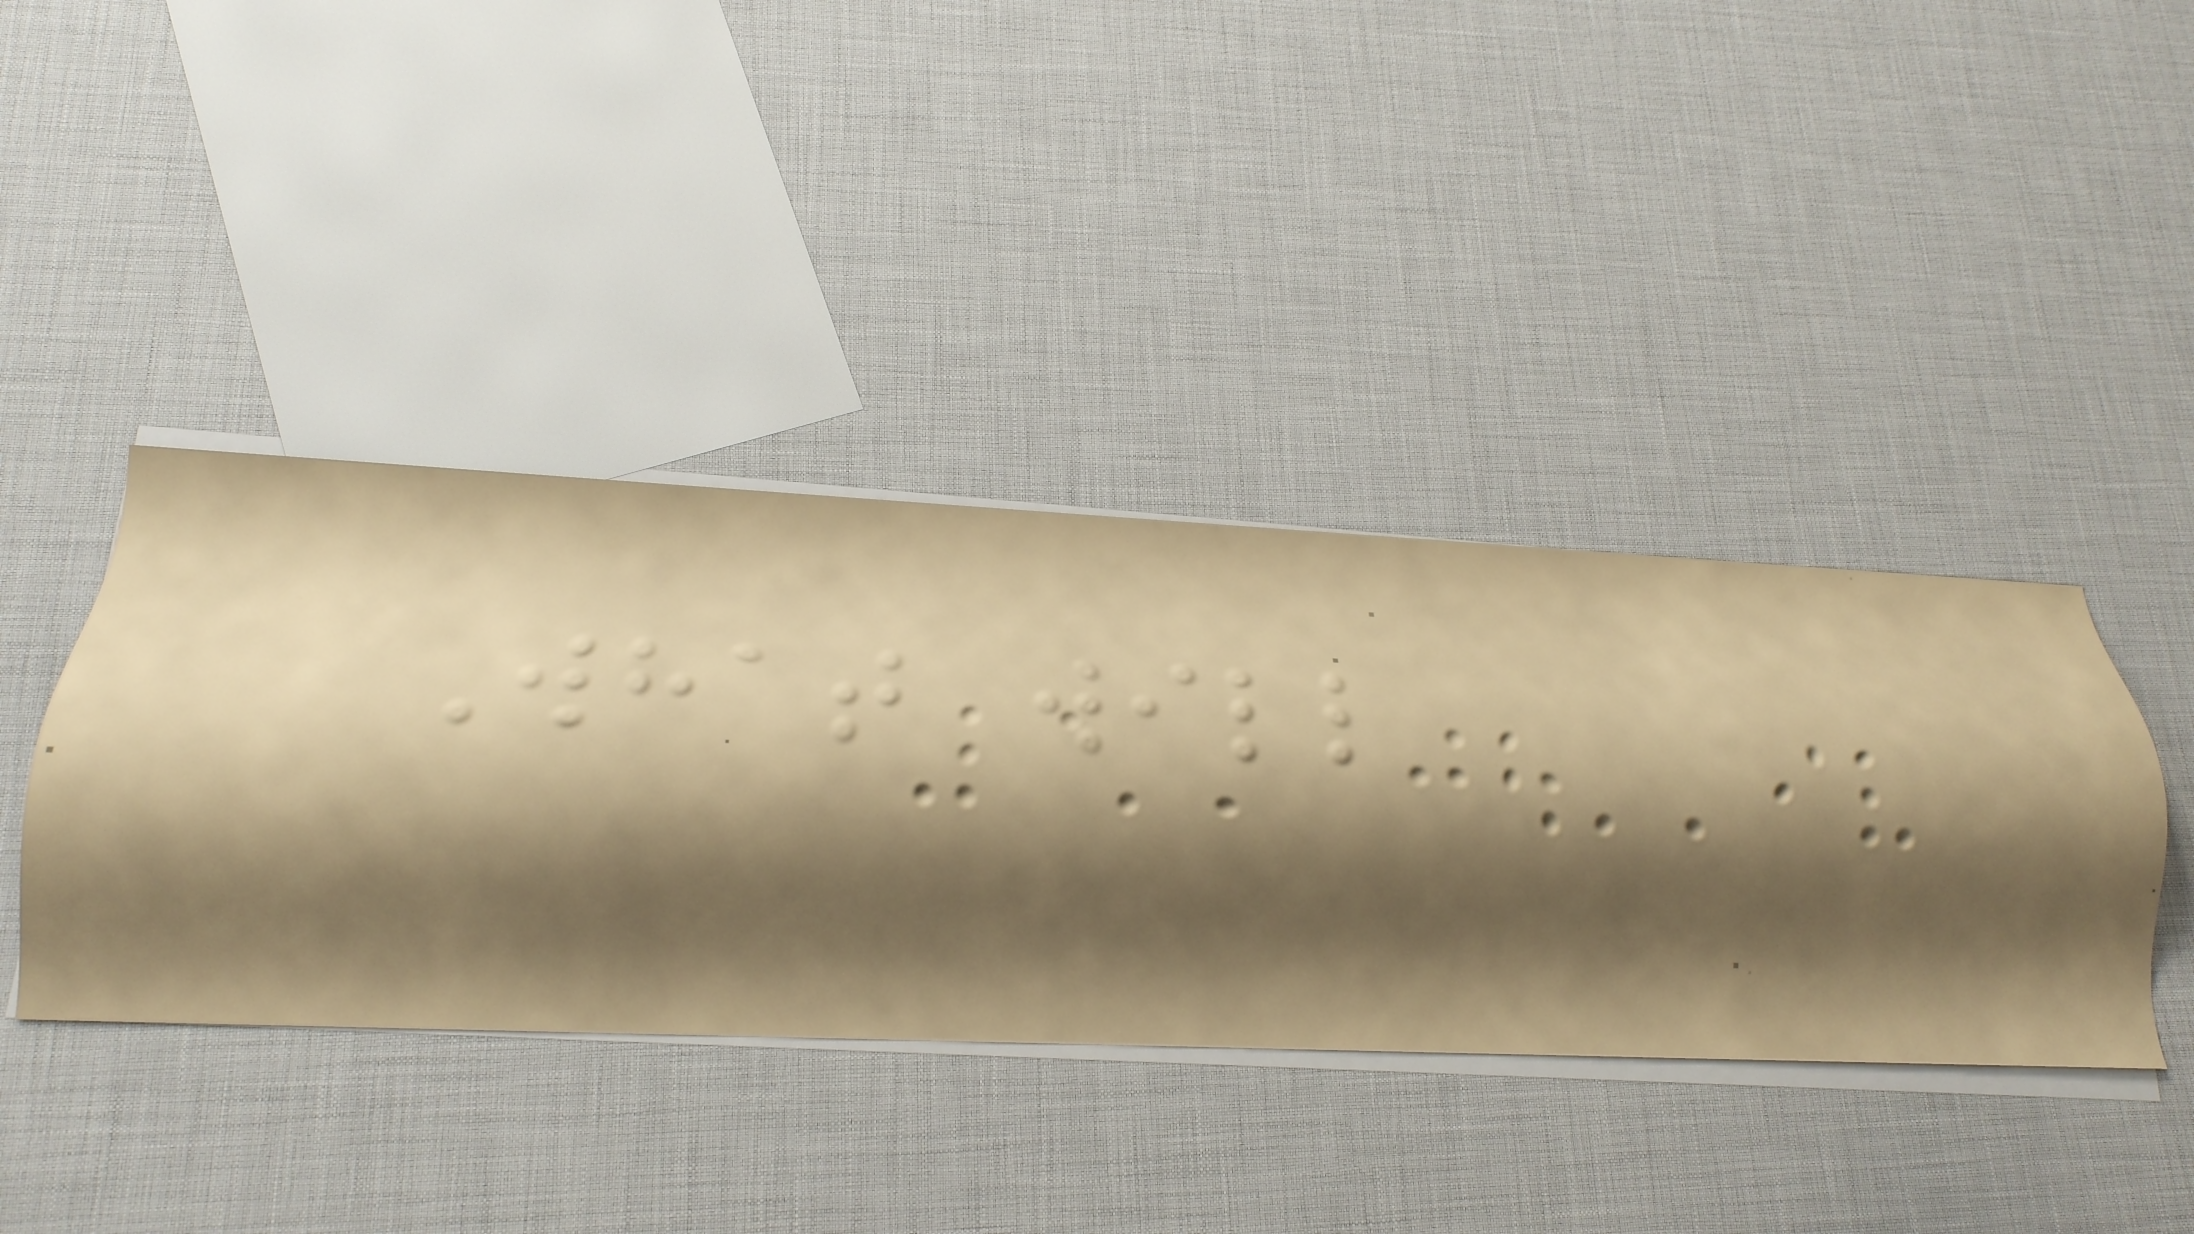What will
